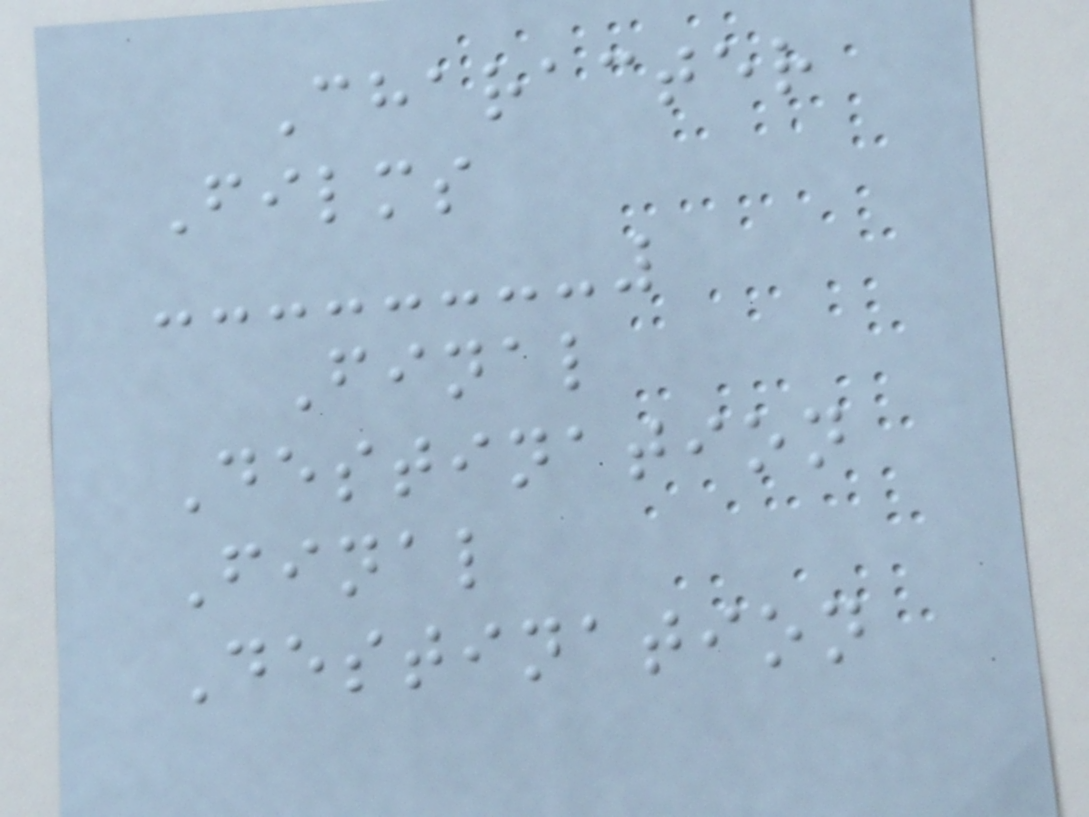Character
Films
Final
Destination
Final
Destination
